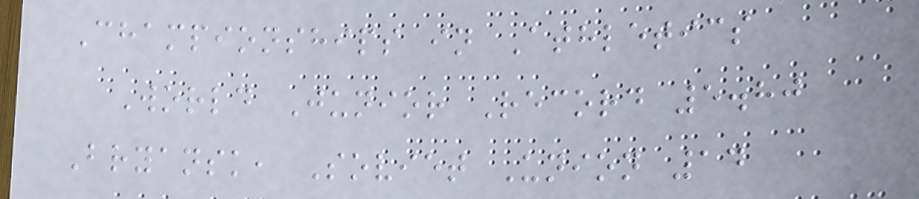Championships in Athletics
World Junior Record 5.80
Bryansk, Soviet Union 14
